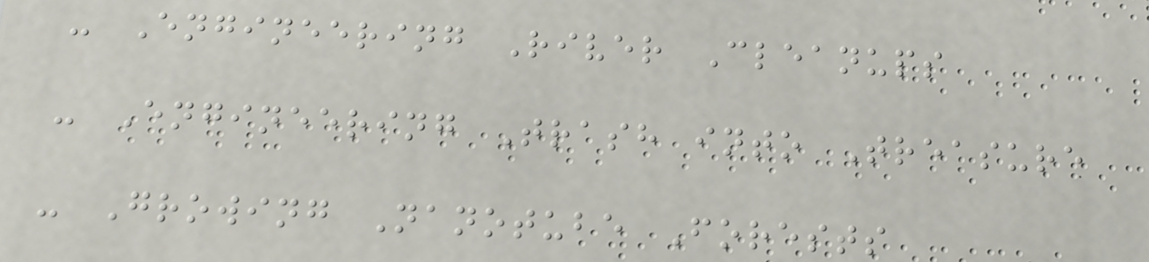- Engineering River Cleanups
- Engineering Trash into Treasure
- Growing Nanotube Forests
